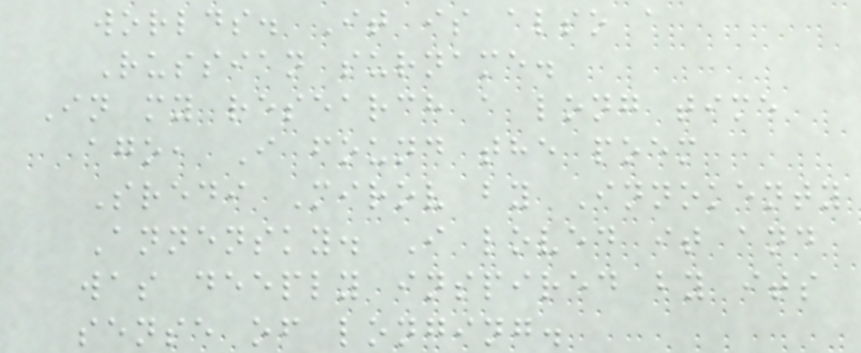worlds. It is also a
Russian surname.
In my research a long time
ago, I found the poem
Sredi Mirov by Innokenty
Annensky. I loved it and
was deeply inspired by its
sense of longing.
